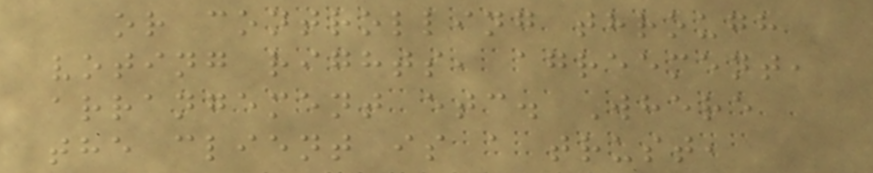or controlling through
voting rights, agreement,
arrangement etc. Where
the client is a trust,
